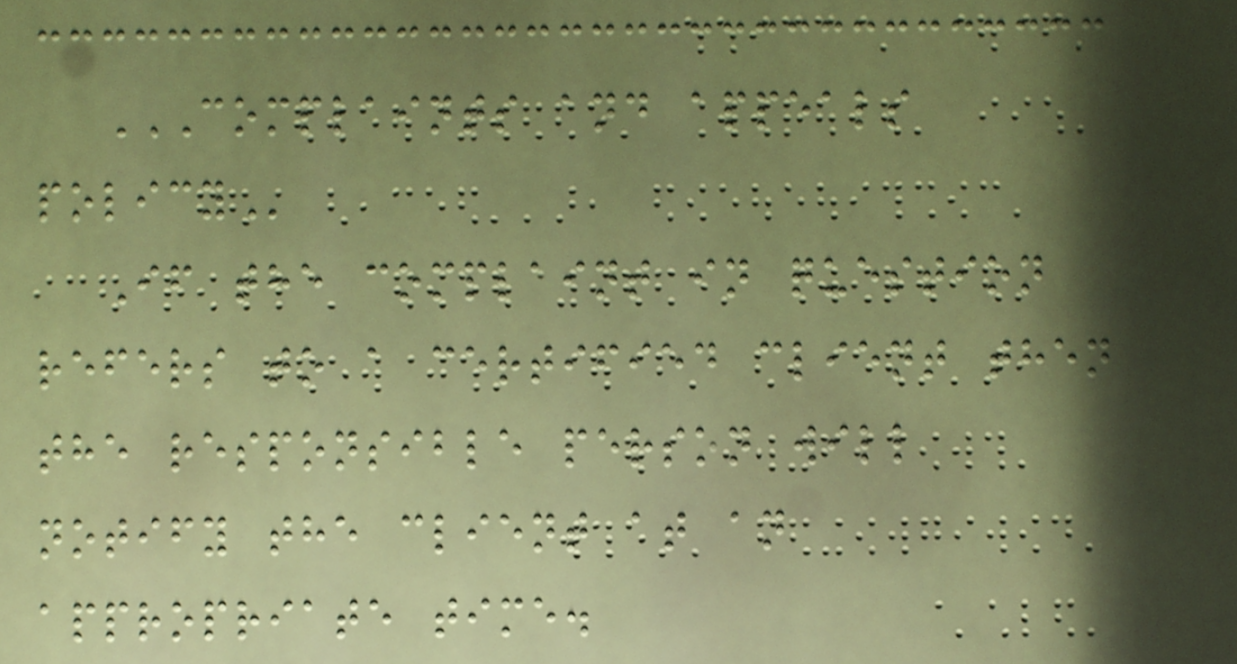COMPLAINTS AND APPEALS
POLICY
If the complaint in question
refers to a certified client then
the responsible person will
notify the client at an
appropriate time.
